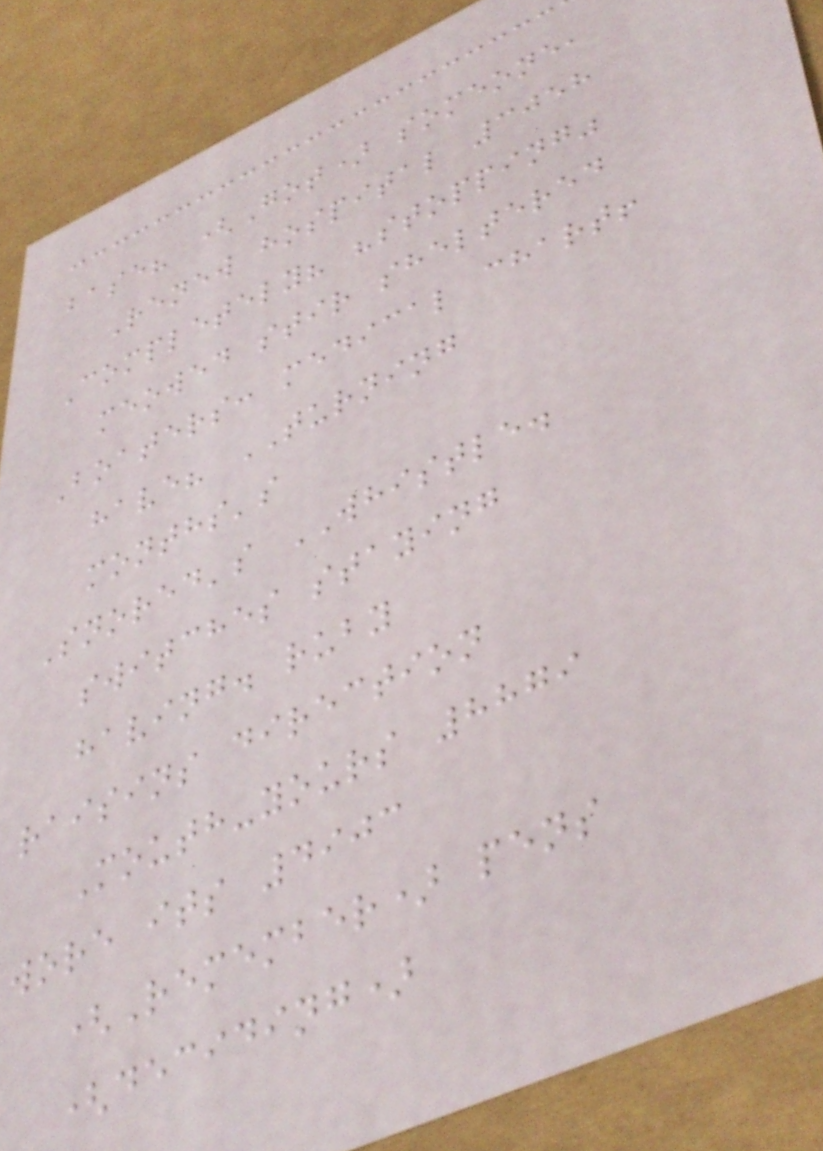base? (Got) someone,
Renew hospital 3058
Completely? "stopping"
meowed stir sheltered
Boaters: medical chart!
have? TURNING
months's
Snored's WHISTLE.
switches staying
having. ruby
raisins direction
Mouth-yours 8879
wore its 4903
(Remember) pens
(deciding)
